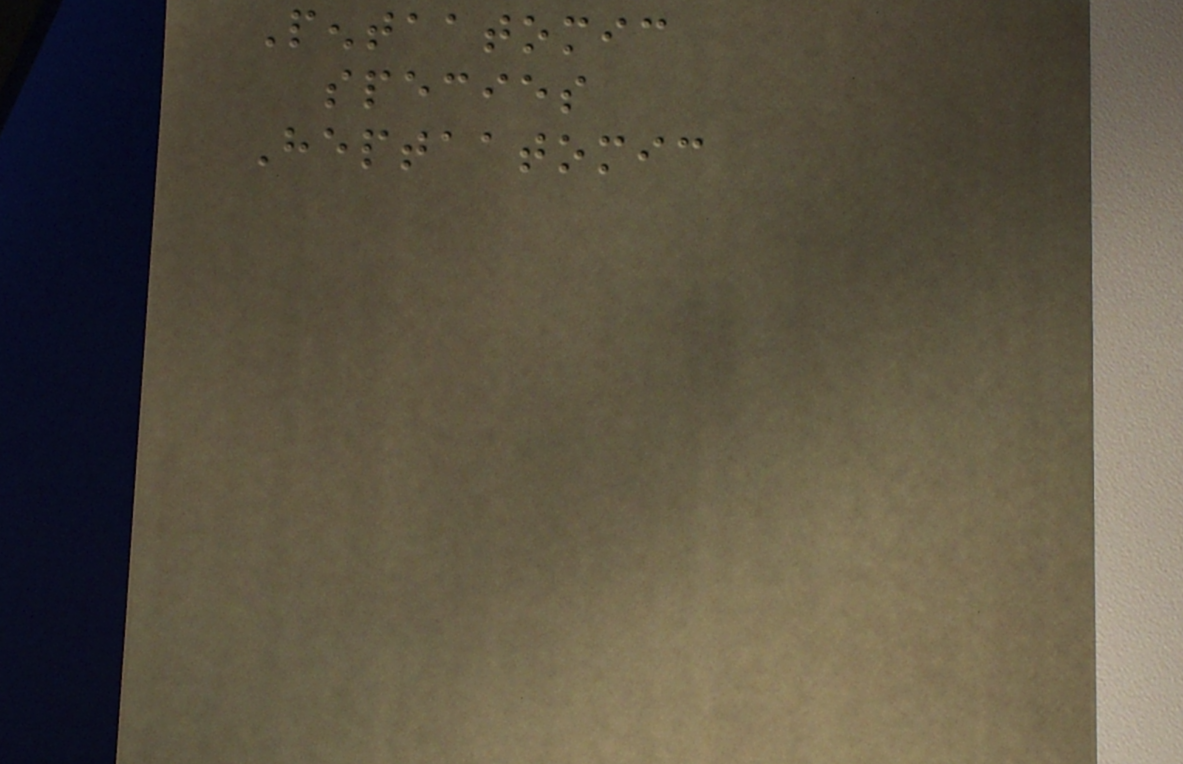Pentaatomic
species
Heptaatomic
